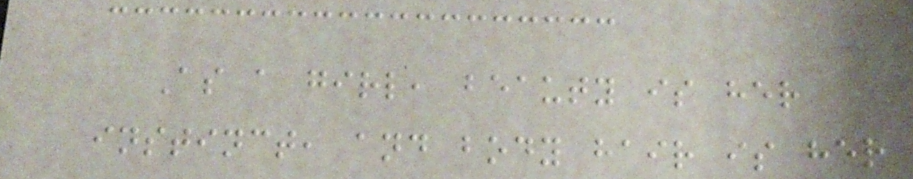As a girl, beauty is her
instinct, and body hair is her
